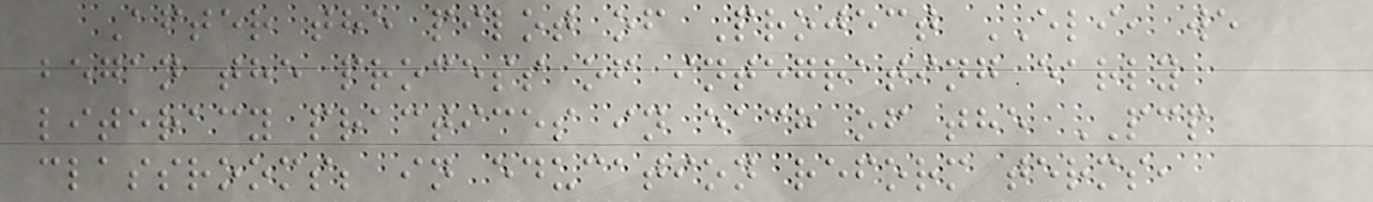After the pilot of Project ELI, we
began the process of integrating early
literacy practices in each of the PCP
classrooms; in education reform terms,
